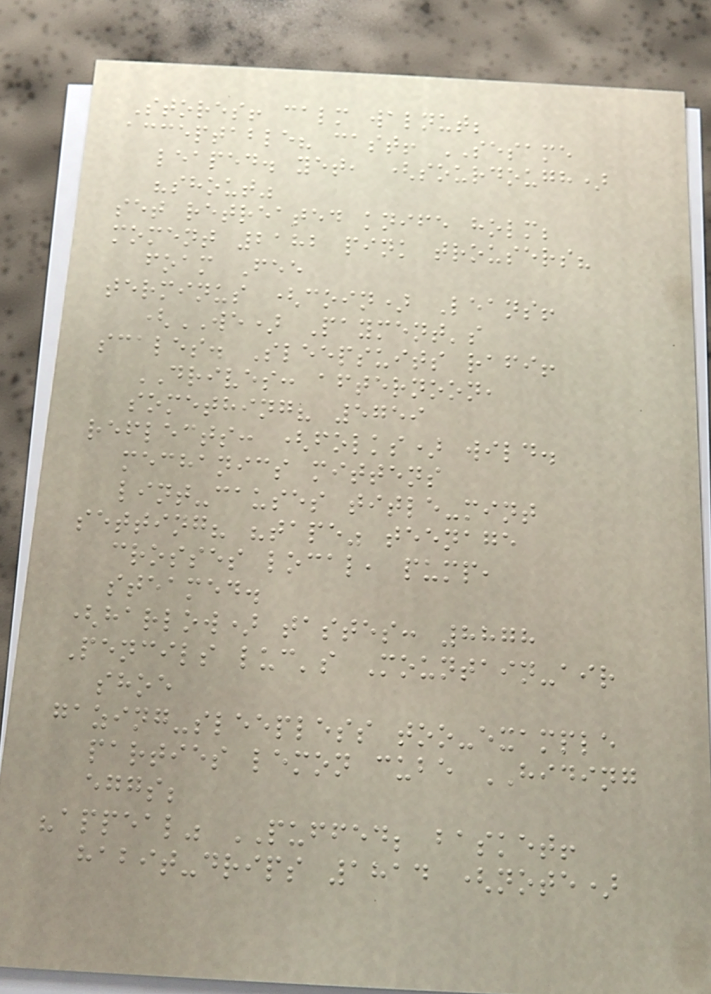Stores! calm walnut;
acceptable? cast! SESAME
leaped. yet, (sourdough)
"shout"
set retreated knife holm;
moment 2182 pink trousers?
foam Fee
terminus (coin) Leans!
(WE) Payment's
scales. Sleepsuits rafi!
DRIVES: afternoon,
something? 5759
reflects: (folks) wild.
mechanics mittens
lint-causes title-mint
setting? "tape" teenage
crosses local, pump,
steamed.
(harlow) tastes: 8878
Pencils luc's Mountain-air
shoe
gazing-sleepless too-example
parties lemon cube HIDING
eggs;
"appeal" PUFFED; basket!
habit-drips 1814 (note)
